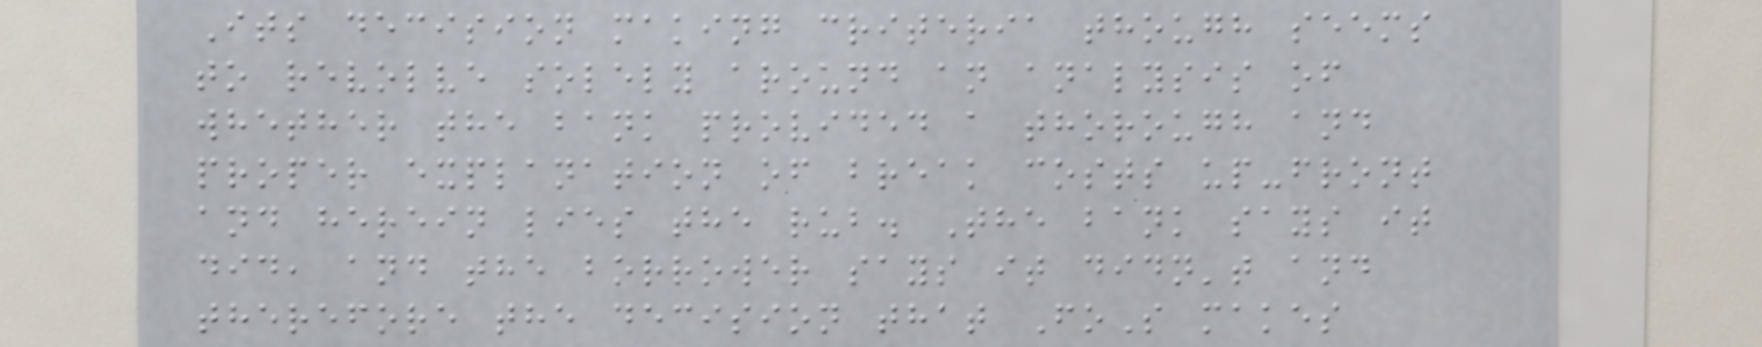Its decision making criteria though seems
to revolve solely around an analysis of
whether the bank provided a thorough and
proper explanation of break costs up-front
and herein lies the rub. The bank says it
did, and the borrower says it didn't and
therefore the decision that FoS makes
